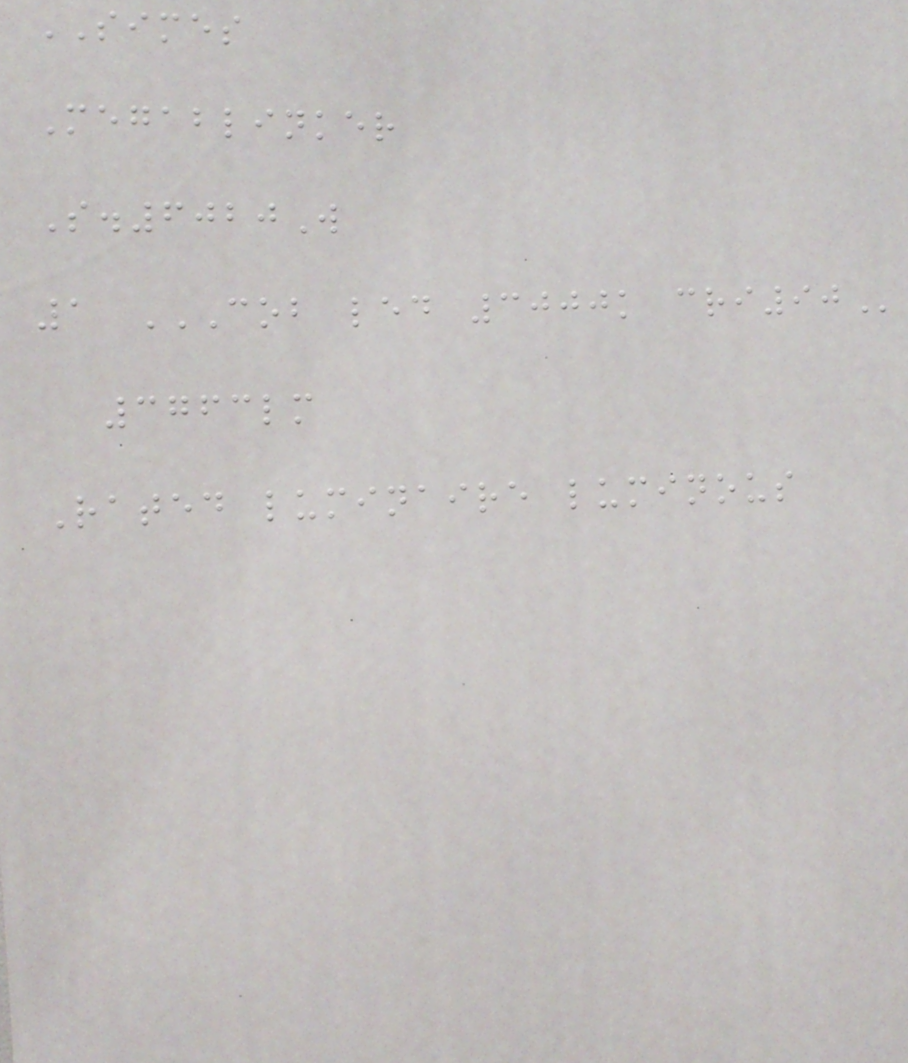SIMES
Megablinker
S.6020W
1 COB LED 3000K CRI90
3763lm
Rated luminaire luminous
